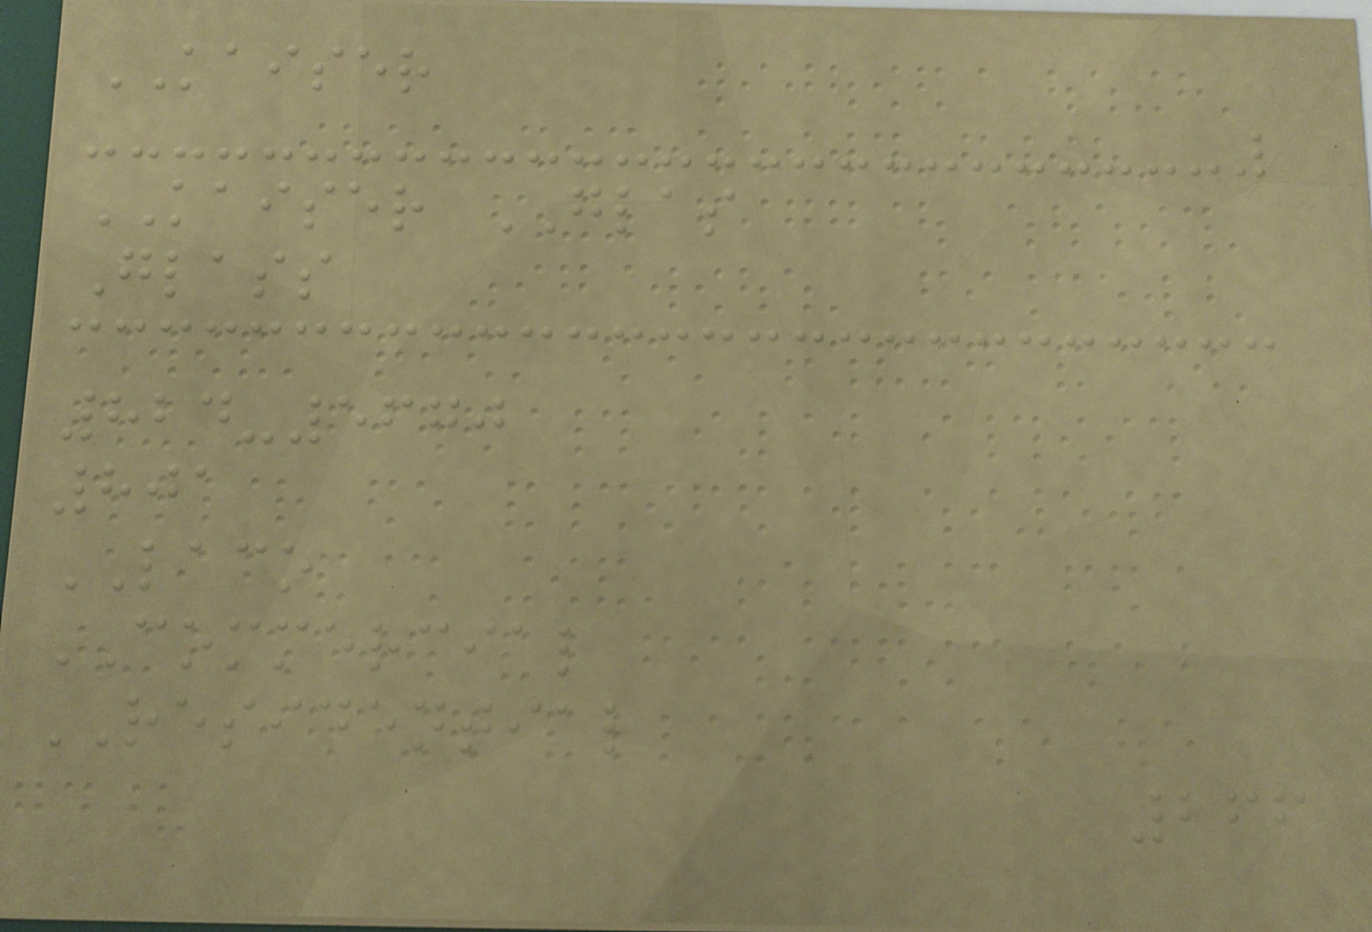KAISER
KAISER GLAS
Glass
824-5670
801
LACO
COMMERCIAL
RESIDENTIAL
266
